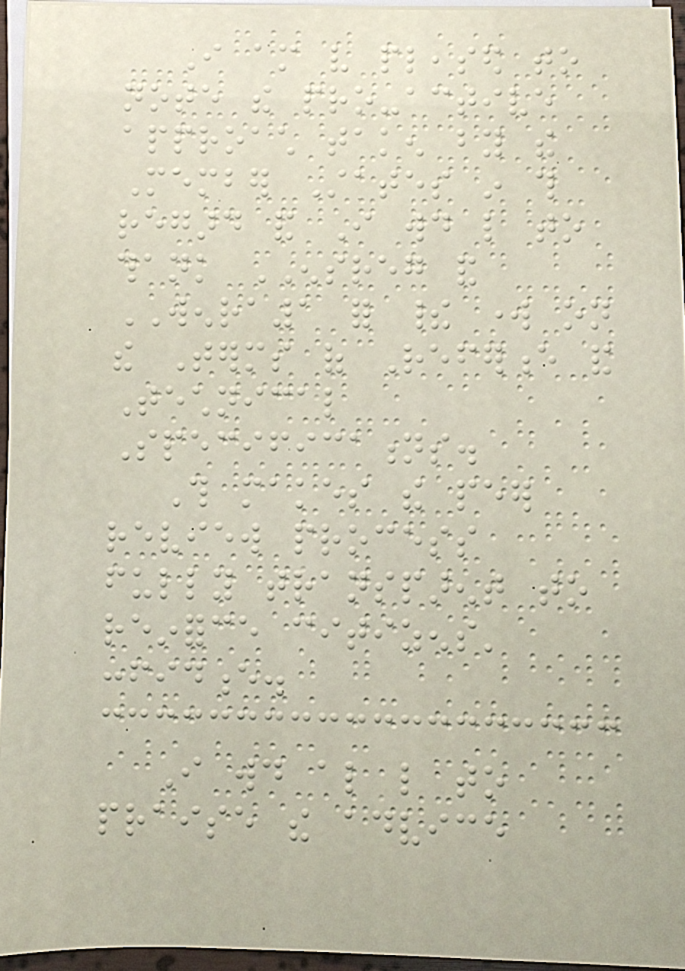I am very pleased to
note the pro-active
approach taken by the
Member States in this
regard and I would like to
thank ENSREG and
WENRA1 for their work on
the Terms of Reference and
Technical
Specifications.
This makes the peer
review process
fully transparent to
reinforce citizens'
confidence.
I would also like to
praise the advice
